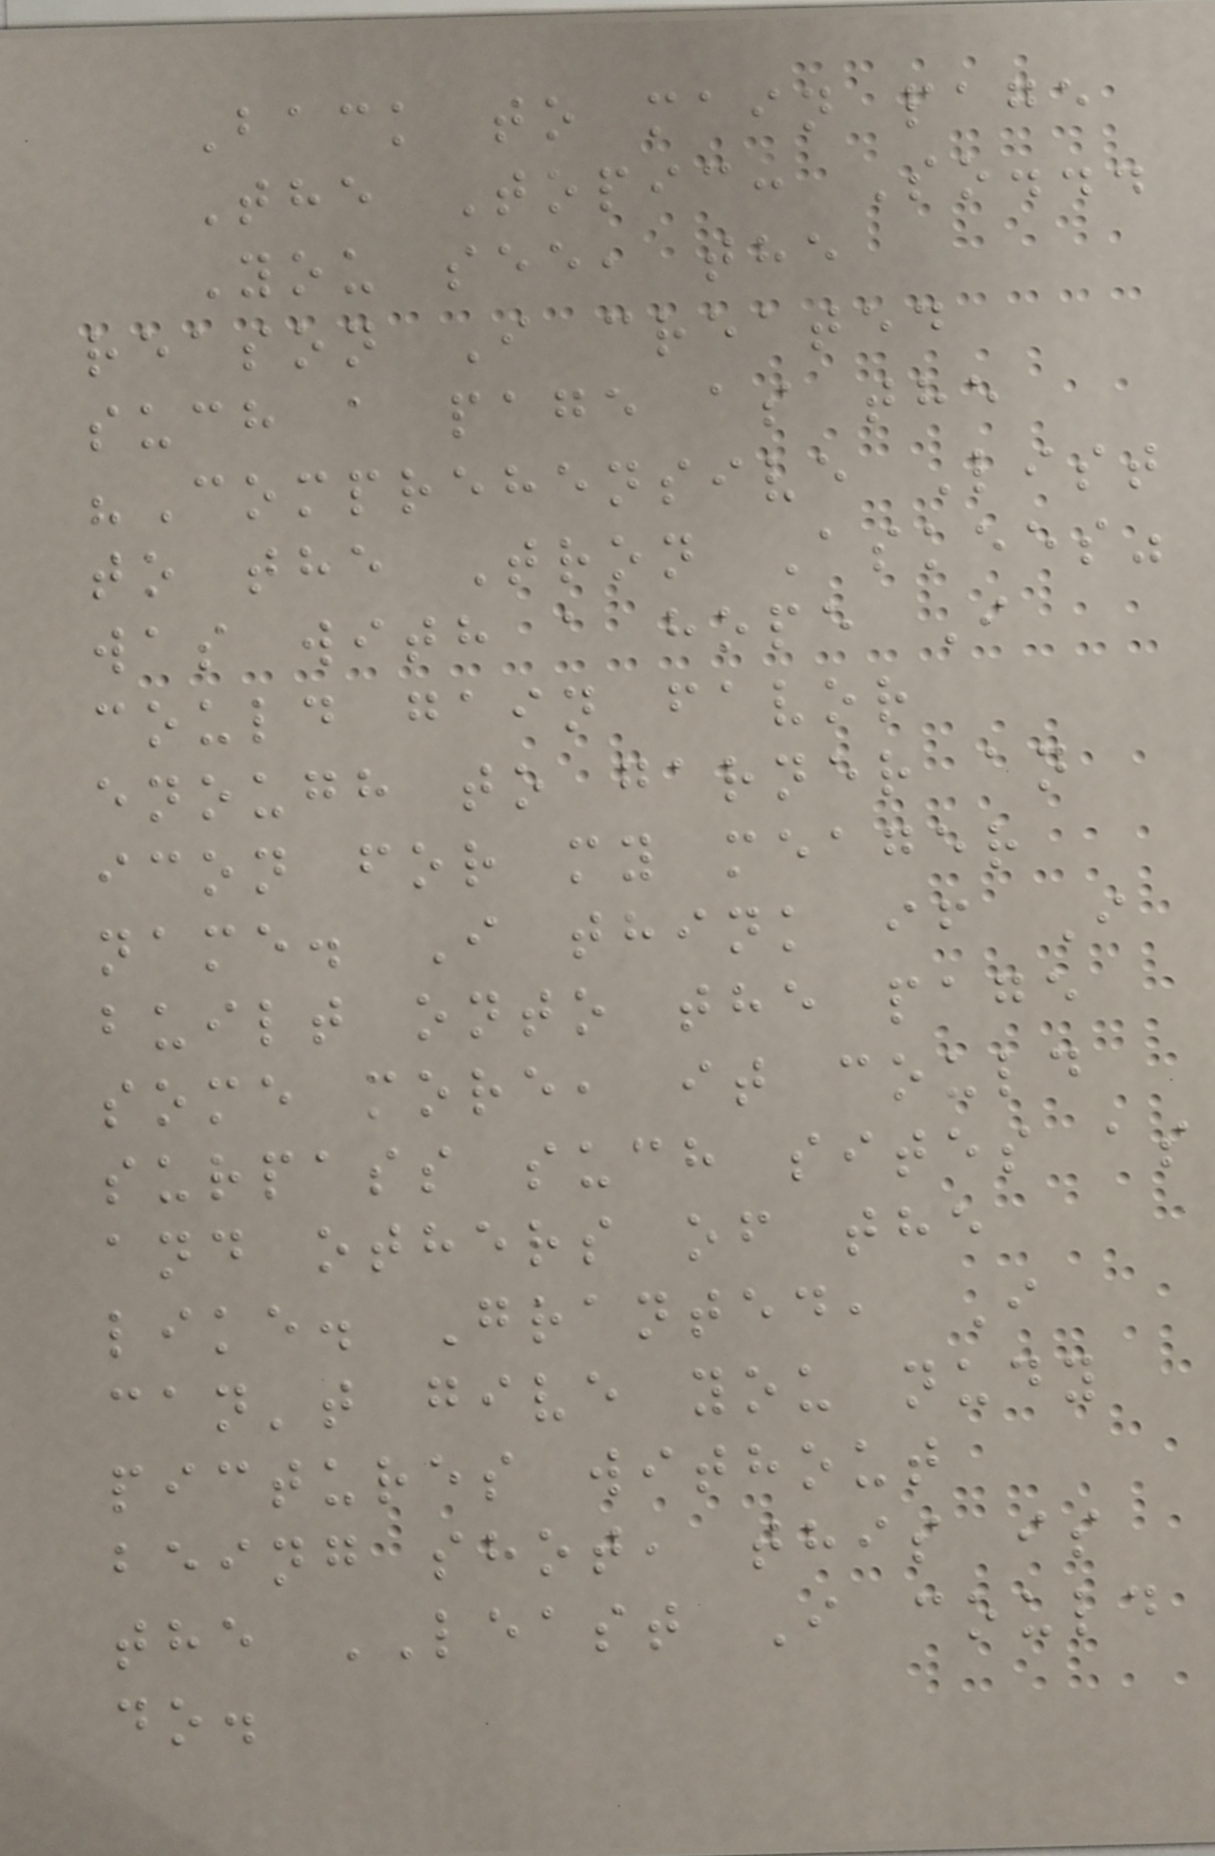Back to main page
The Topic: So...
You see, the
reason I created
such a page as the
"Comprehensive List
to the Tron Askees"
was with a hope I
could gain favor
enough to garner an
icon for my meager
name. I think if I
built onto the page
some more, it could
surpass such sites as
and others of the
like. Granted, I
can't give you nudy
pictures without
being shot, this is
the LEAST I could
do.
